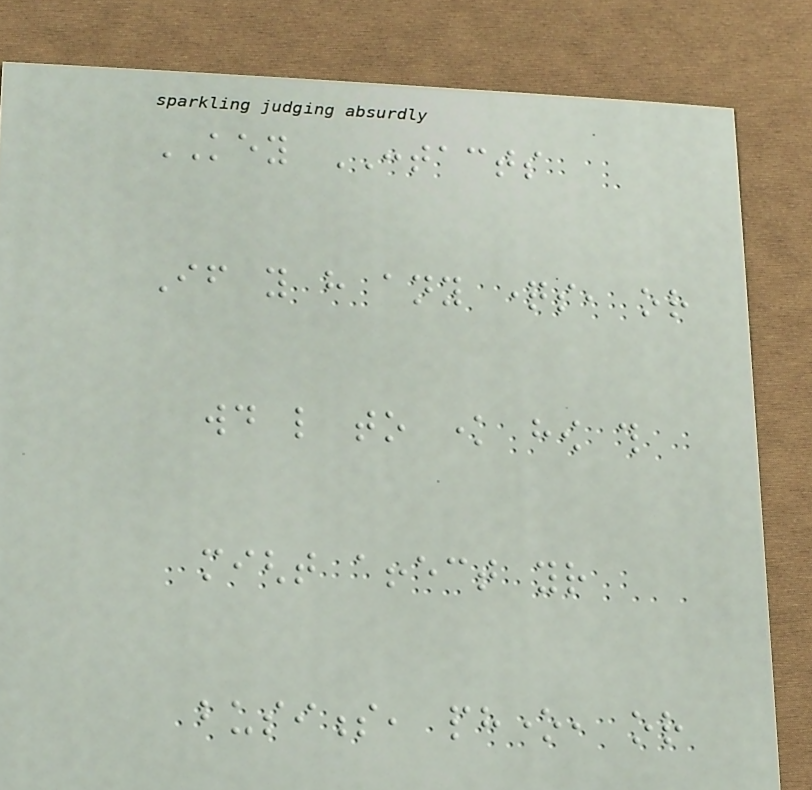KEY CONTACTS
If you have any questions, or
would like to know how this
might affect your
business, phone, or
